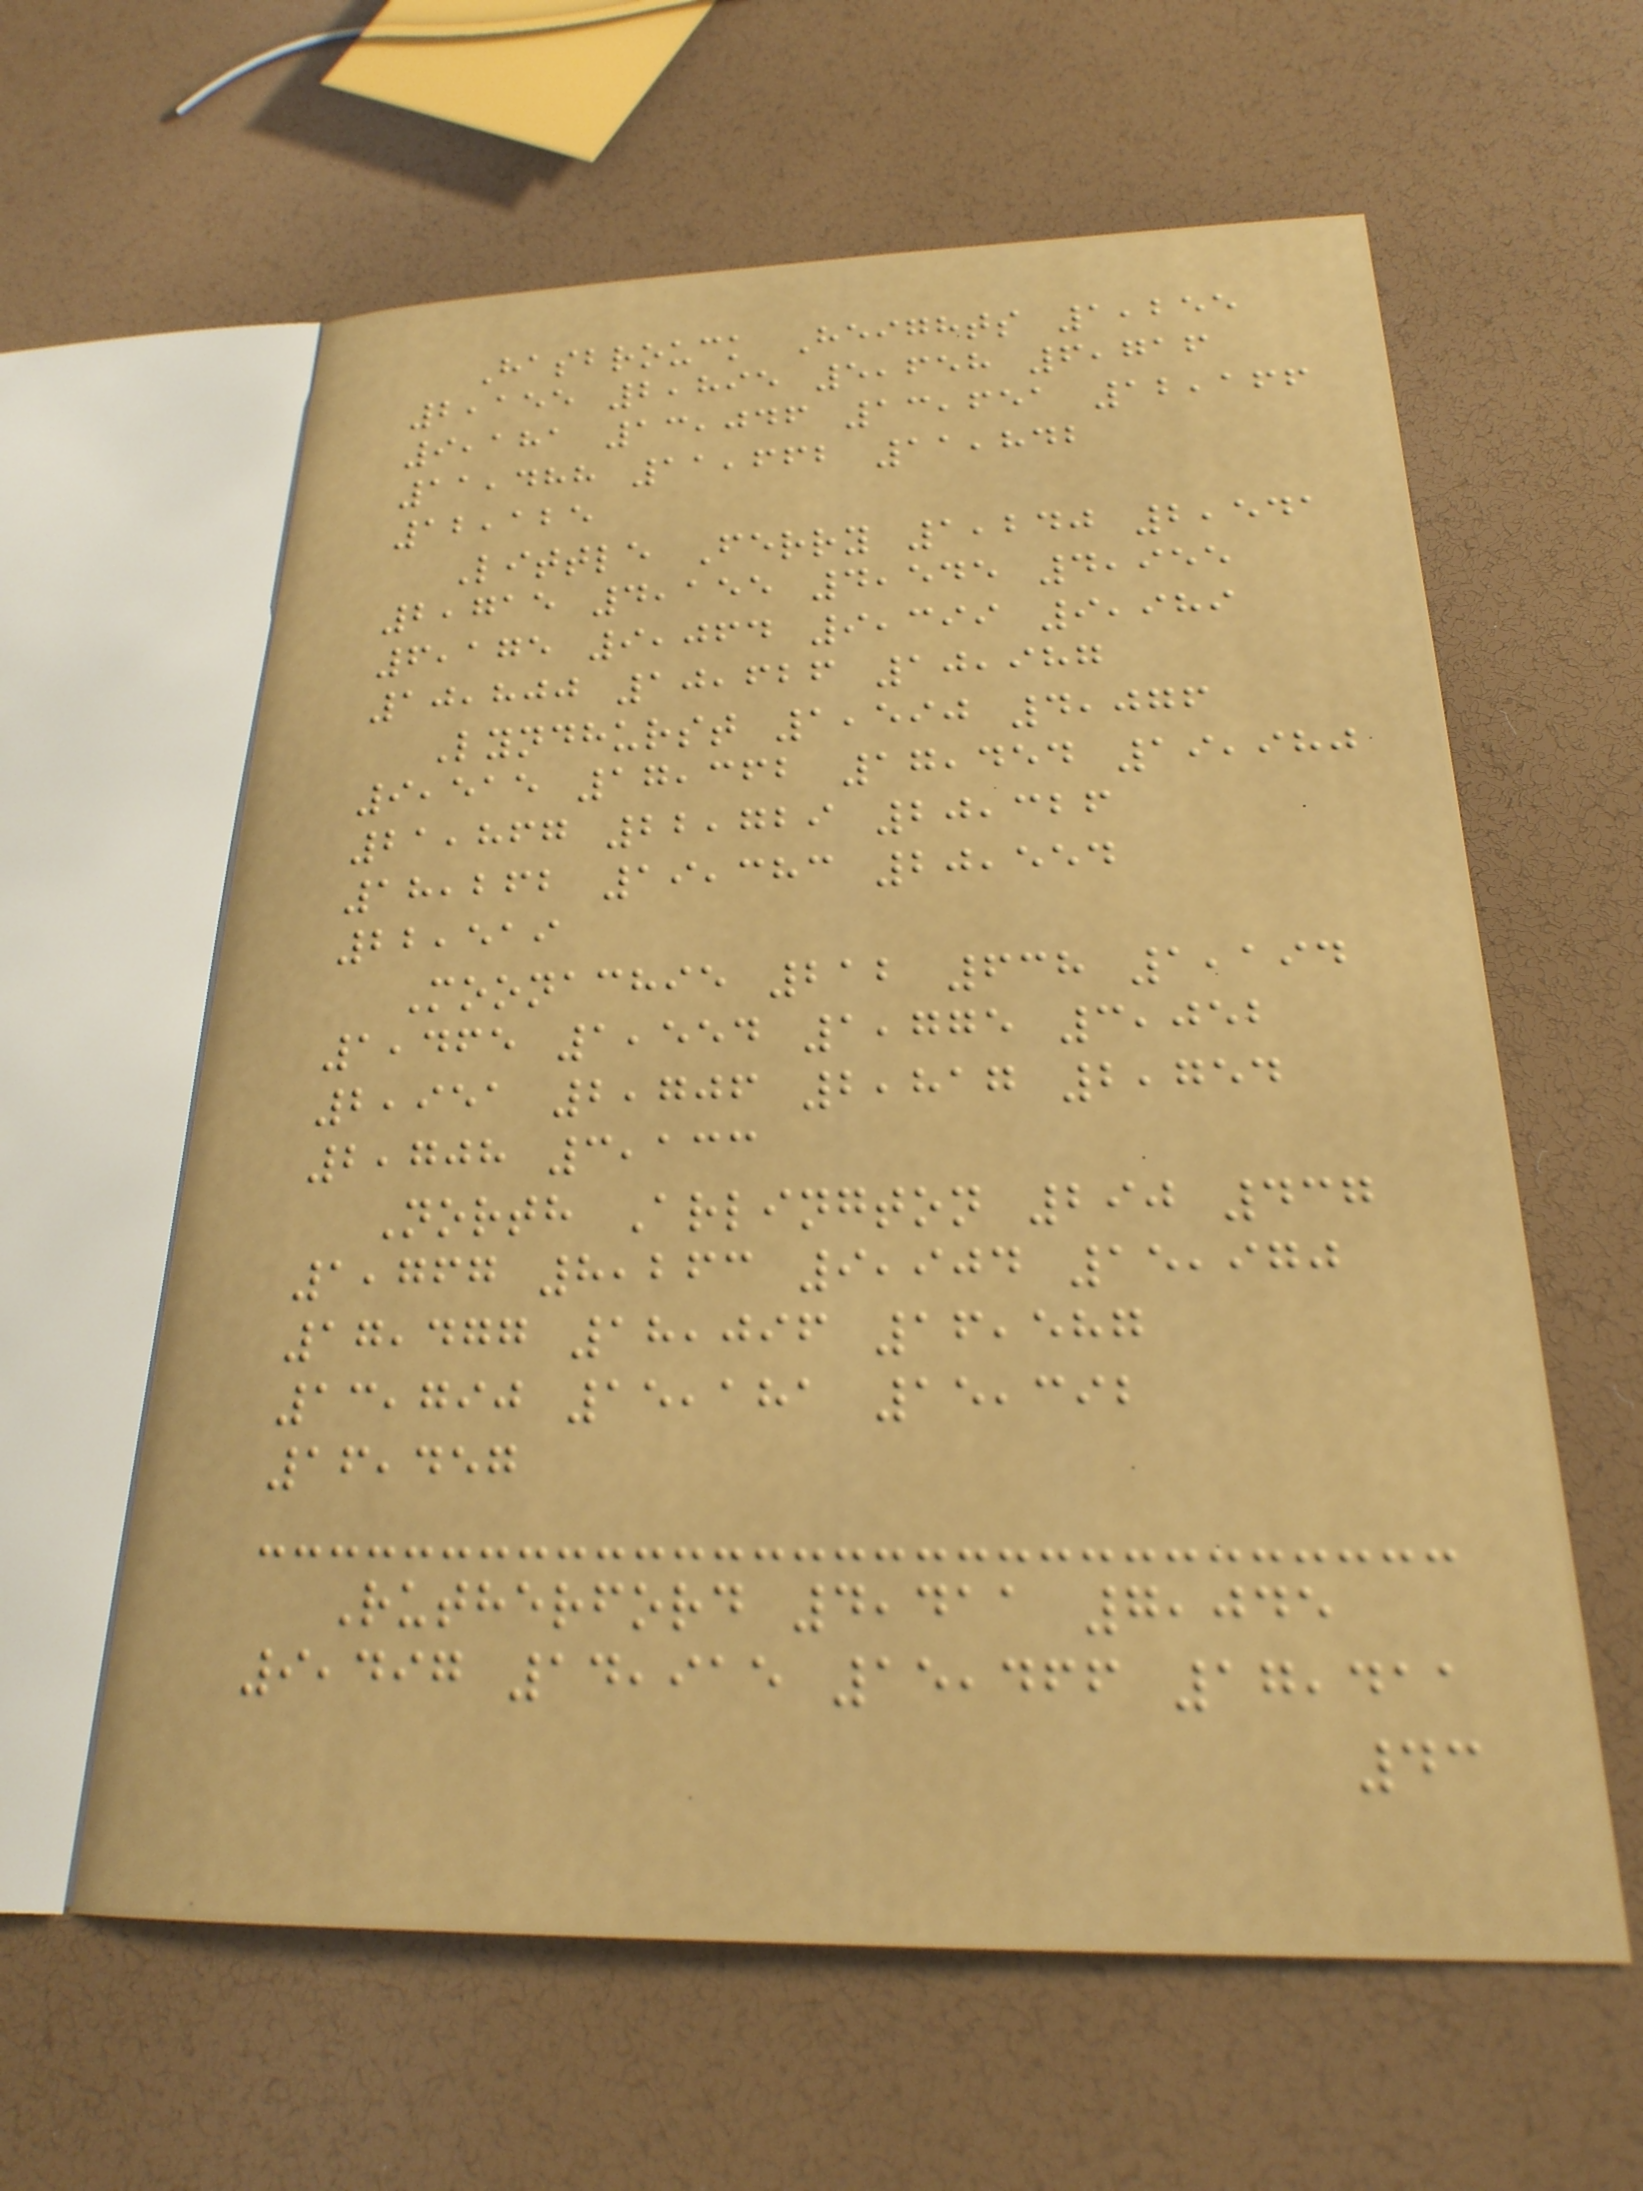Hasbrouck Heights 1,255
2,155 2,895 5,658 6,716
9,181 13,046 13,651 12,166
11,488 11,662 11,842
12,125
Little Ferry 1,240 2,541
2,715 4,155 4,545 4,955
6,175 9,064 9,399 9,989
10,800 10,626 10,987
Lyndhurst 1,590 4,076
9,515 17,362 17,454 19,980
21,867 22,729 20,326
18,262 19,383 20,554
22,519
Moonachie 212 638 1,194
1,465 1,554 1,775 3,052
2,951 2,706 2,817 2,754
2,708 3,133
North Arlington 290 437
1,767 8,263 9,904 15,970
17,477 18,096 16,587
13,790 15,181 15,392
16,457
Rutherford 4,411 7,045
9,497 14,915 15,466 17,411
43
